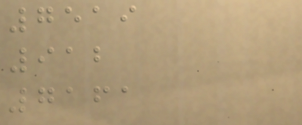7519
912
7161
